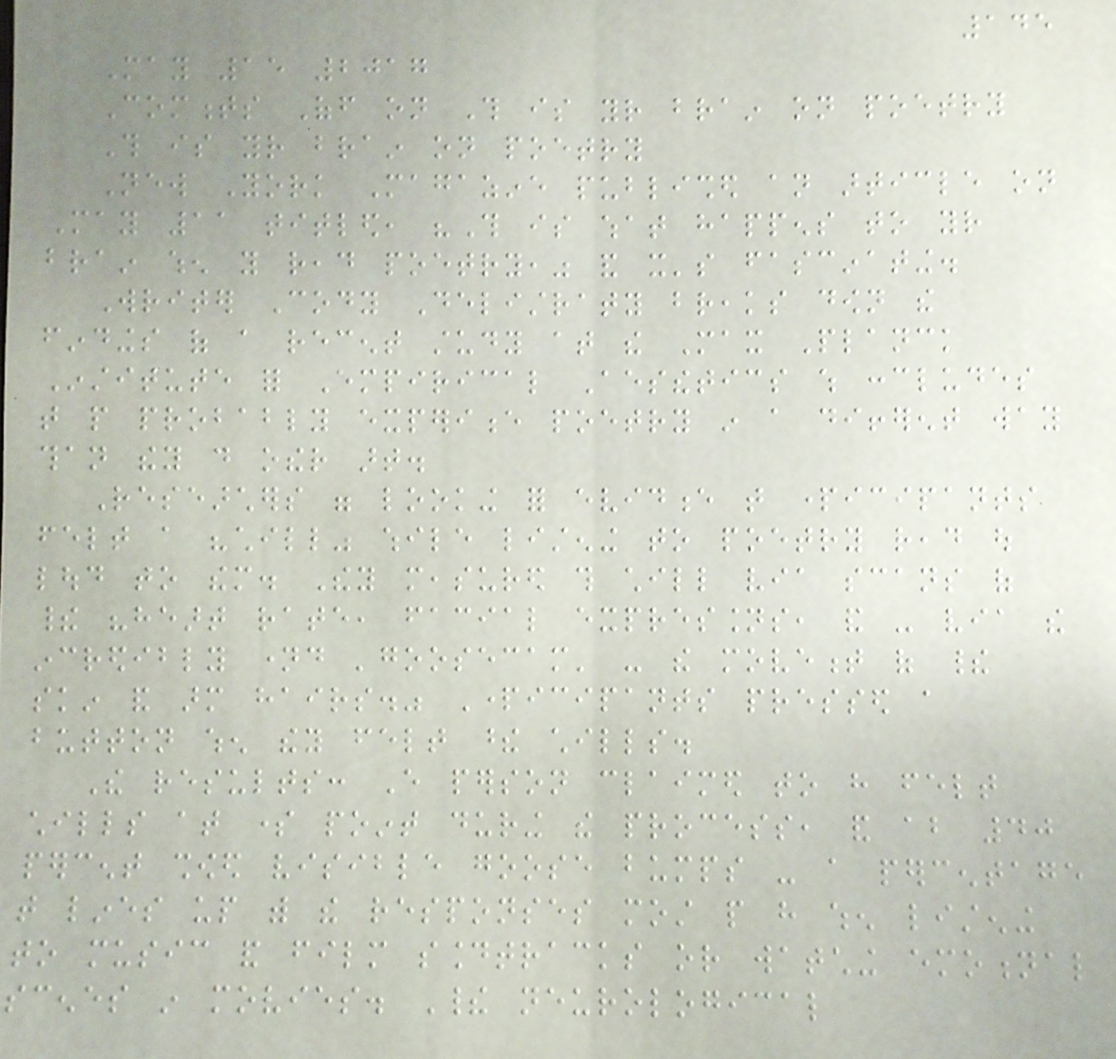145
May 15 2017
Comments Off on This is your brain on poetry
This is your brain on poetry
New York Magazine published an article on
May 11 titled, "This is what happens to your
brain when you read poetry," and it's fascinating.
Writer Cody Delistraty breaks down the
findings of a recent study at the Max Planck
Institute for Empirical Aesthetics which concludes
that people probably experience poetry in a different way
than they do other art.
Researchers were looking for evidence that participants
felt a "chill" while listening to poetry read out
loud to them. They measured this chill via scans of
their "heart rate, facial expressions, and - via the
incredibly named 'goosecam' - the movement of their
skin and arm hairs." Participants pressed a
button when they felt these chills.
The results: Every person claimed to have felt
chills at some point during the process, and about 40
percent showed visible goose bumps - a percentage
that lines up with the responses most people have when listening
to music and film soundtracks or watching emotional
scenes in movies. Their neurological
